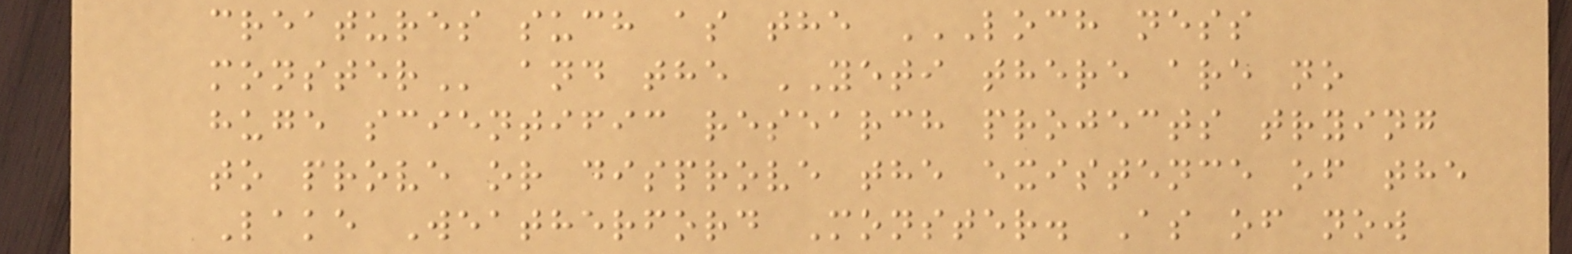creatures such as the LOCH NESS
MONSTER and the YETI there are no
huge scientific research projects trying
to prove or disprove the existence of the
Lake Weatherford Monster. As of now
